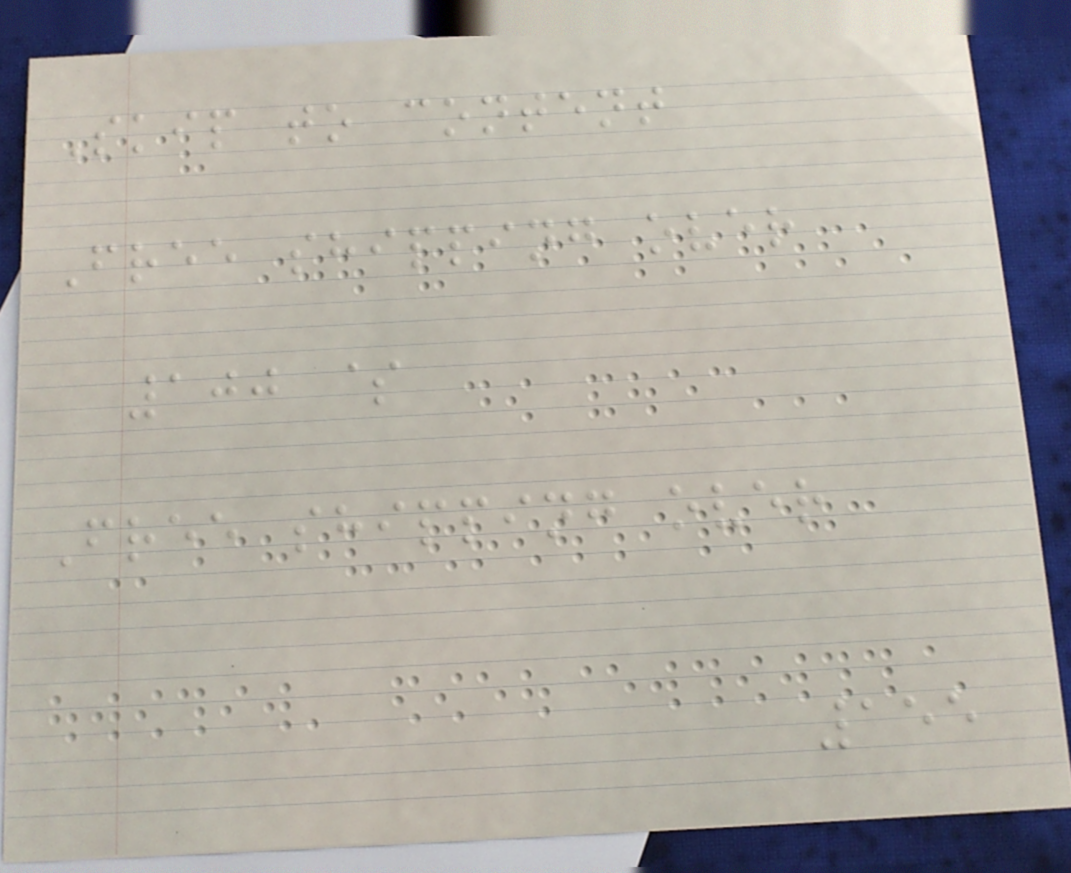Skip to content
Free shipping over
100 $
Free shipping over
155
